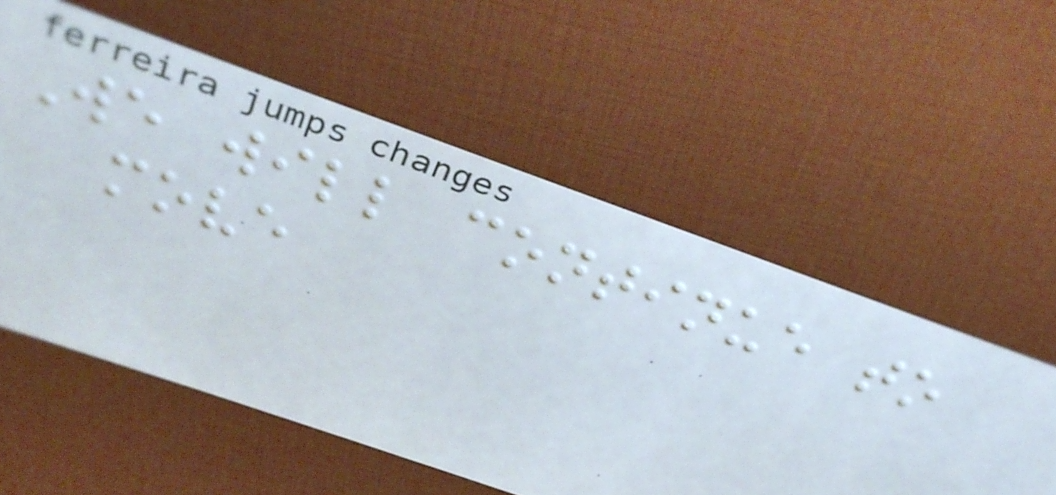We will continue to
move
